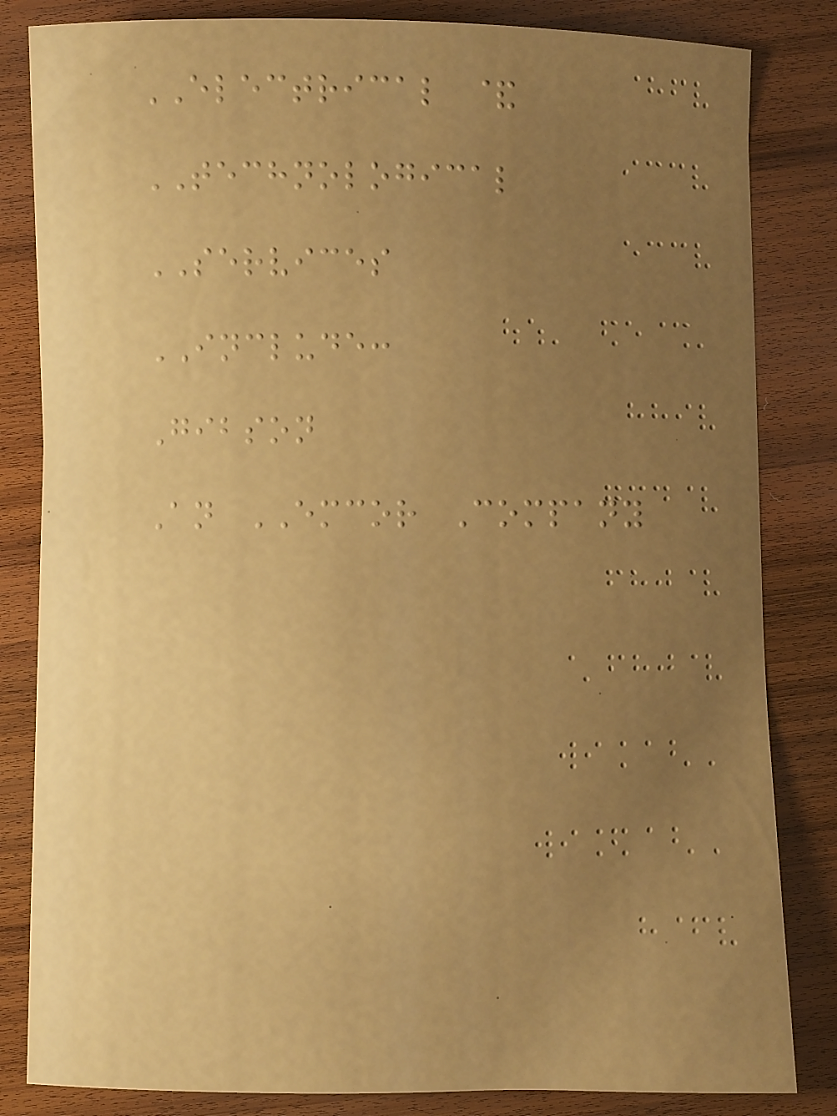ELECTRICAL &
TECHNOLOGICAL
SERVICES
INCLUDE:
Gibson
An EMCOR Company
